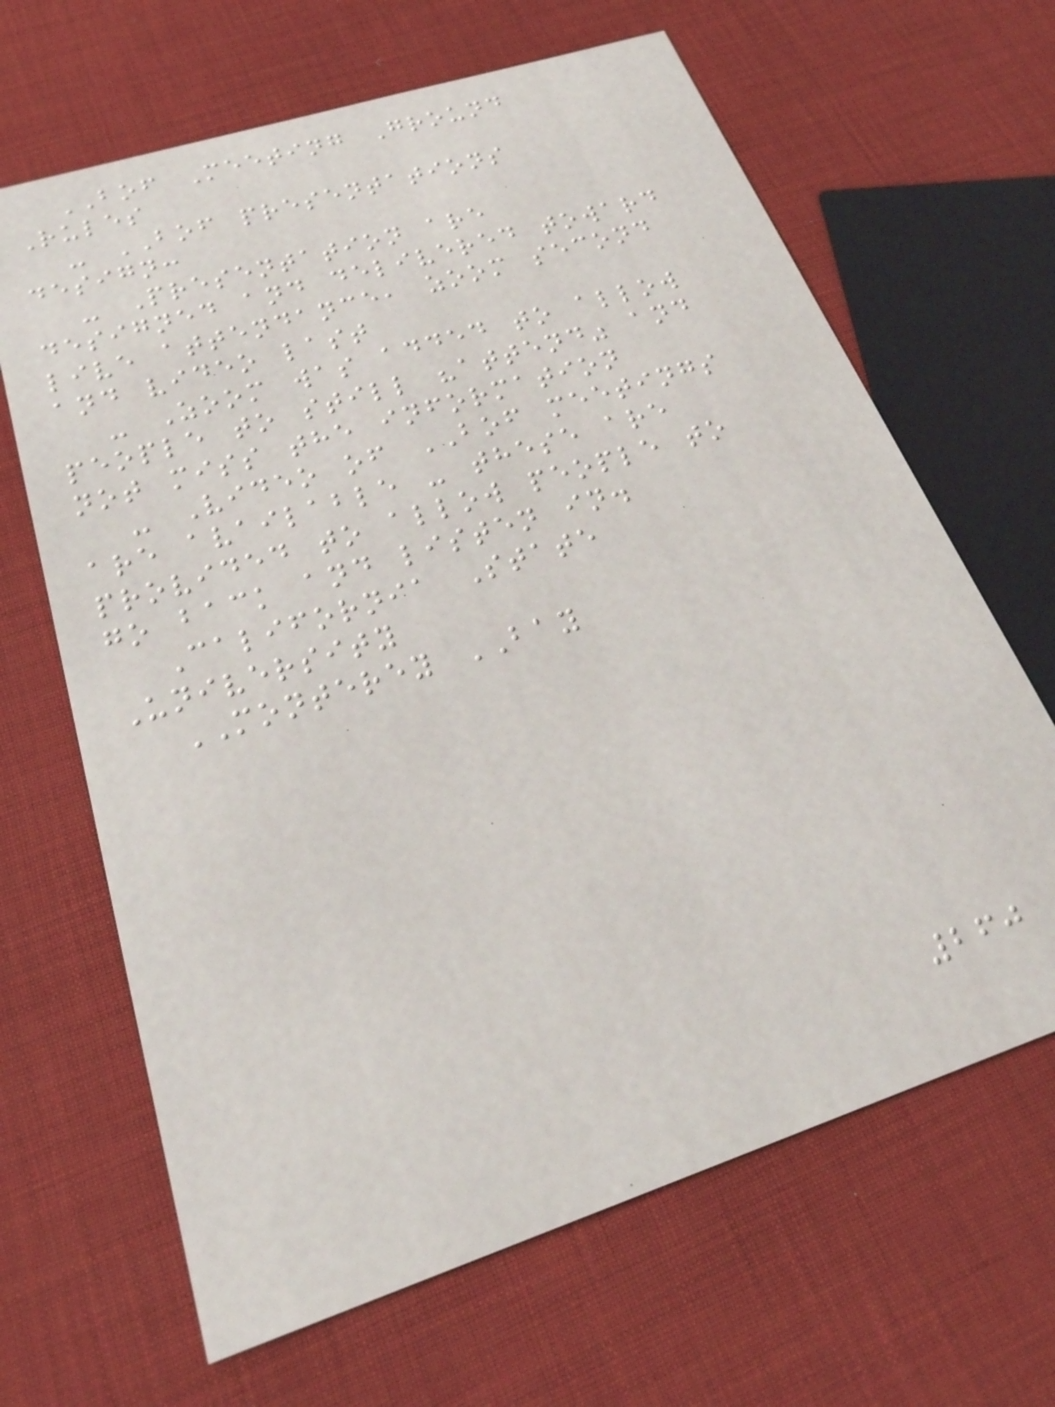BOF Meeting Ground
Rules
- BOF presentations
design:
- Presentation are
designed and delivered toward
live attendance, zoom second
and video last
- Zoom was added to allow
people to still "attend" and
not miss the information
- Video of BOF meetings
are available - these are
provided to allow people to
go back and listen in.
California State
University
MONTEREY BAY
260
